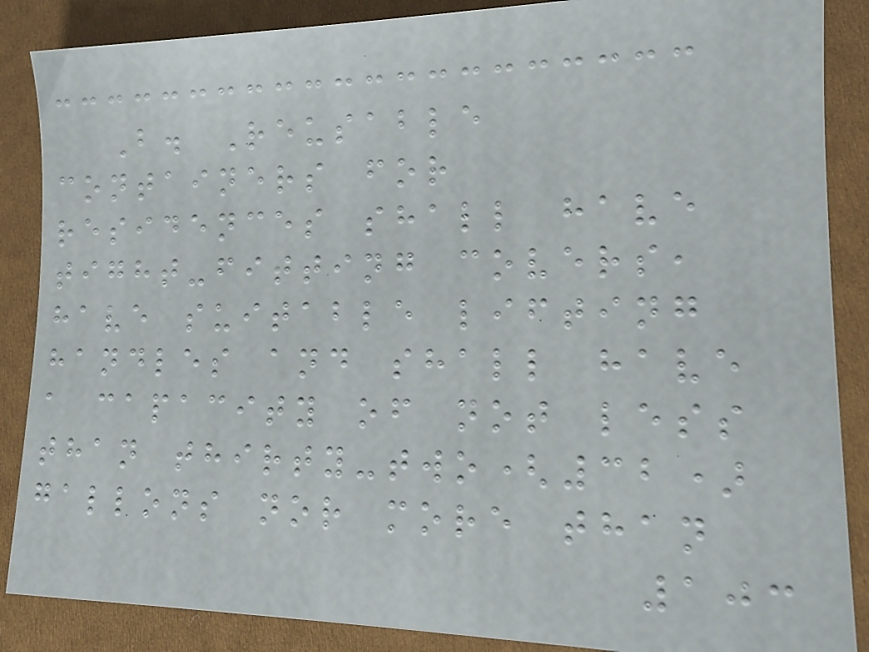B. Reusable
containers for
residences shall have
tight-fitting covers,
have suitable lifting
handles and shall have
a capacity of not less
than thirty-two(32)
gallons nor more than
103
